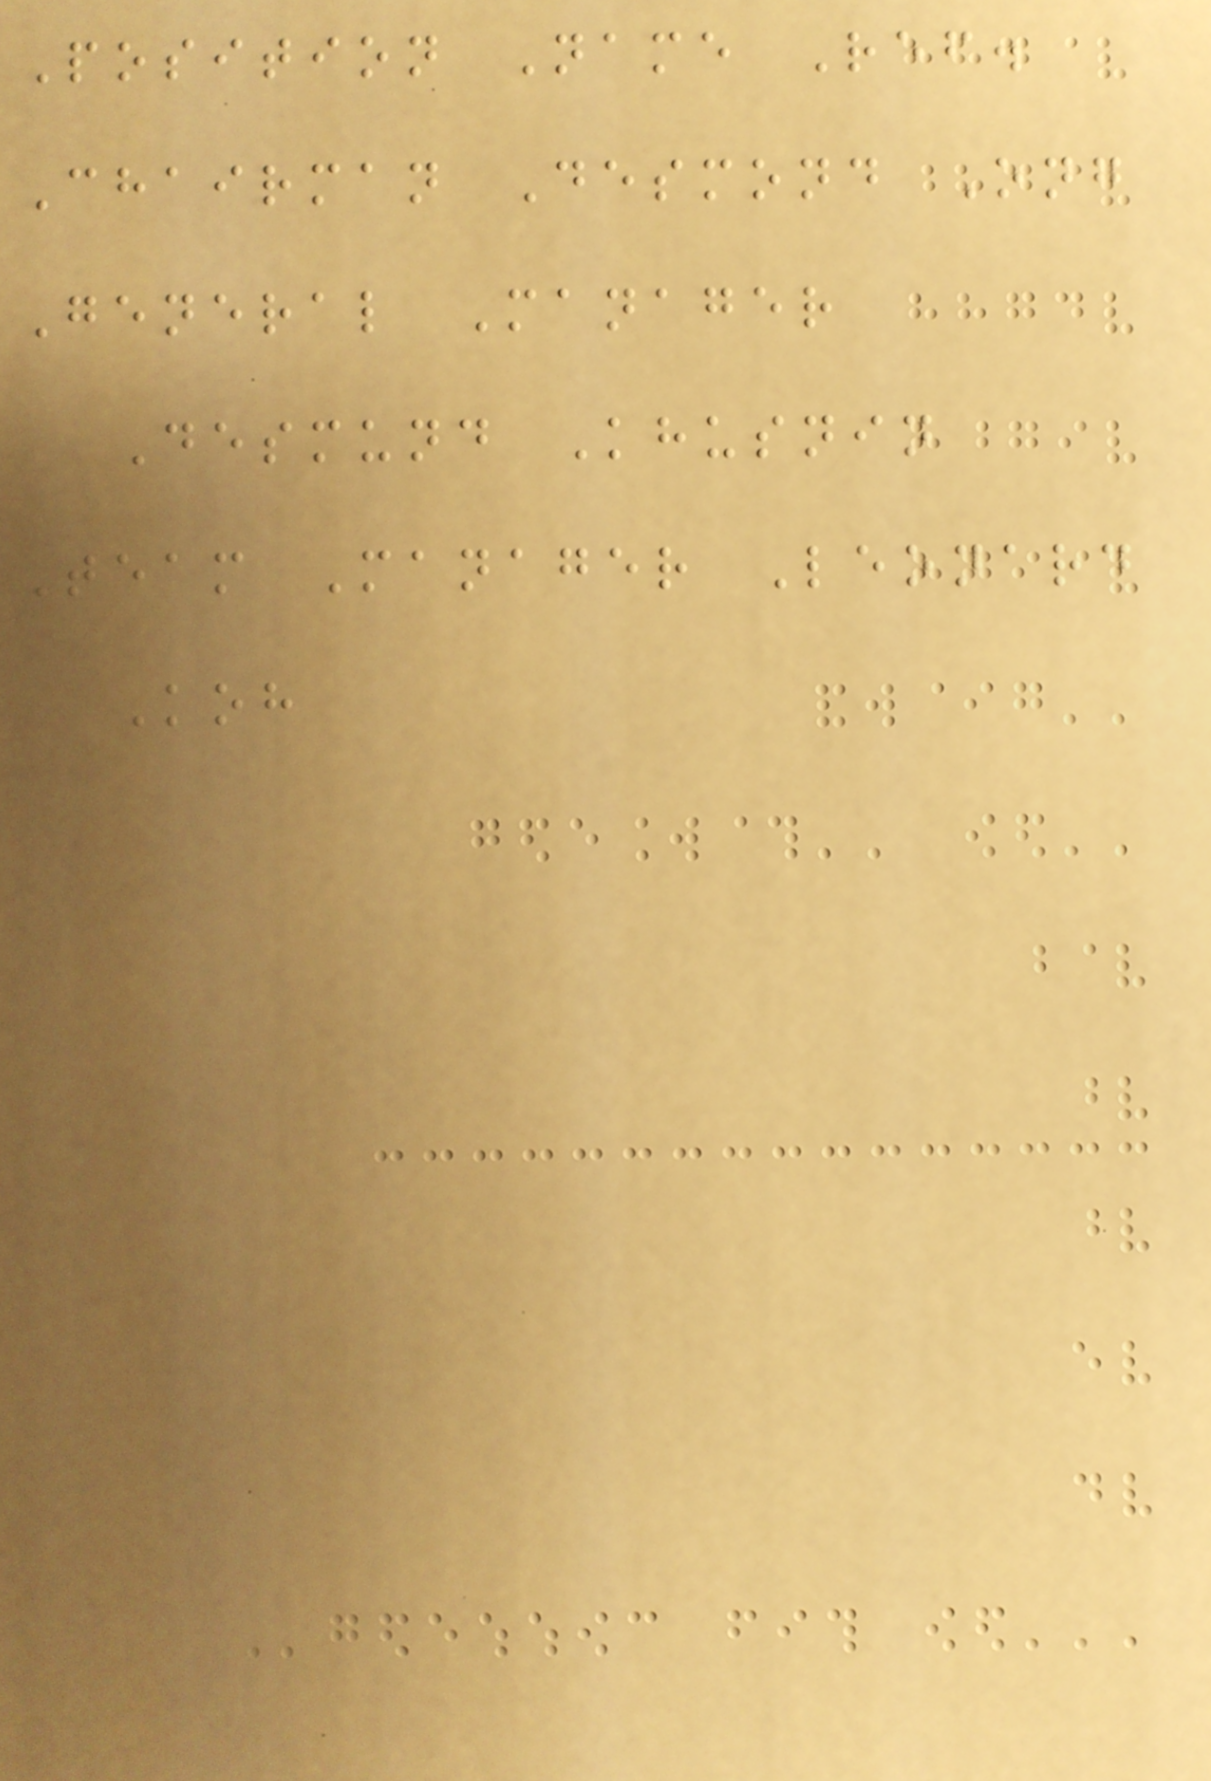Position Name Ref.
Chairman Desmond Ong
General Manager
Desmund Khusnin
Team Manager Leonard
Koh
